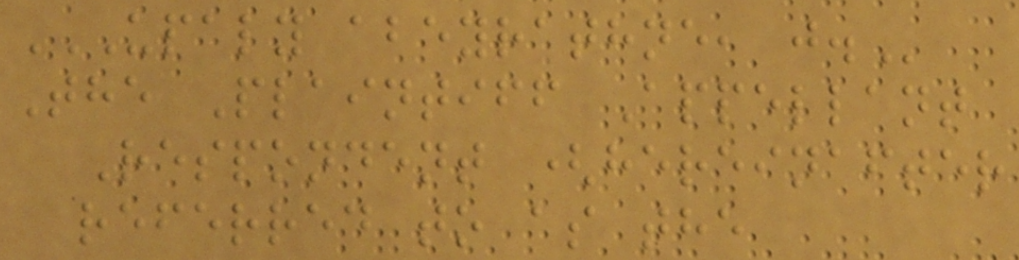UPALY ABEYRATHNE, J.
The Plaintiff Appellant
Respondent (hereinafter
referred to as the
